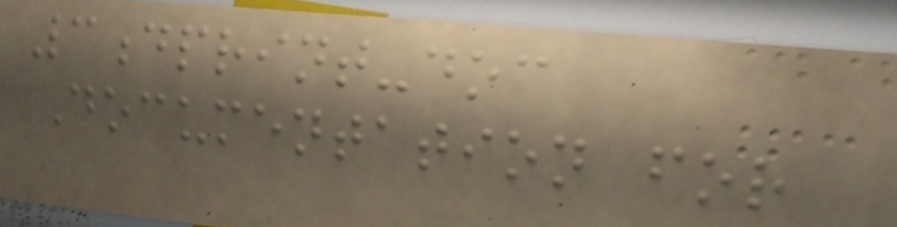3dprint-doc
Documentation for
